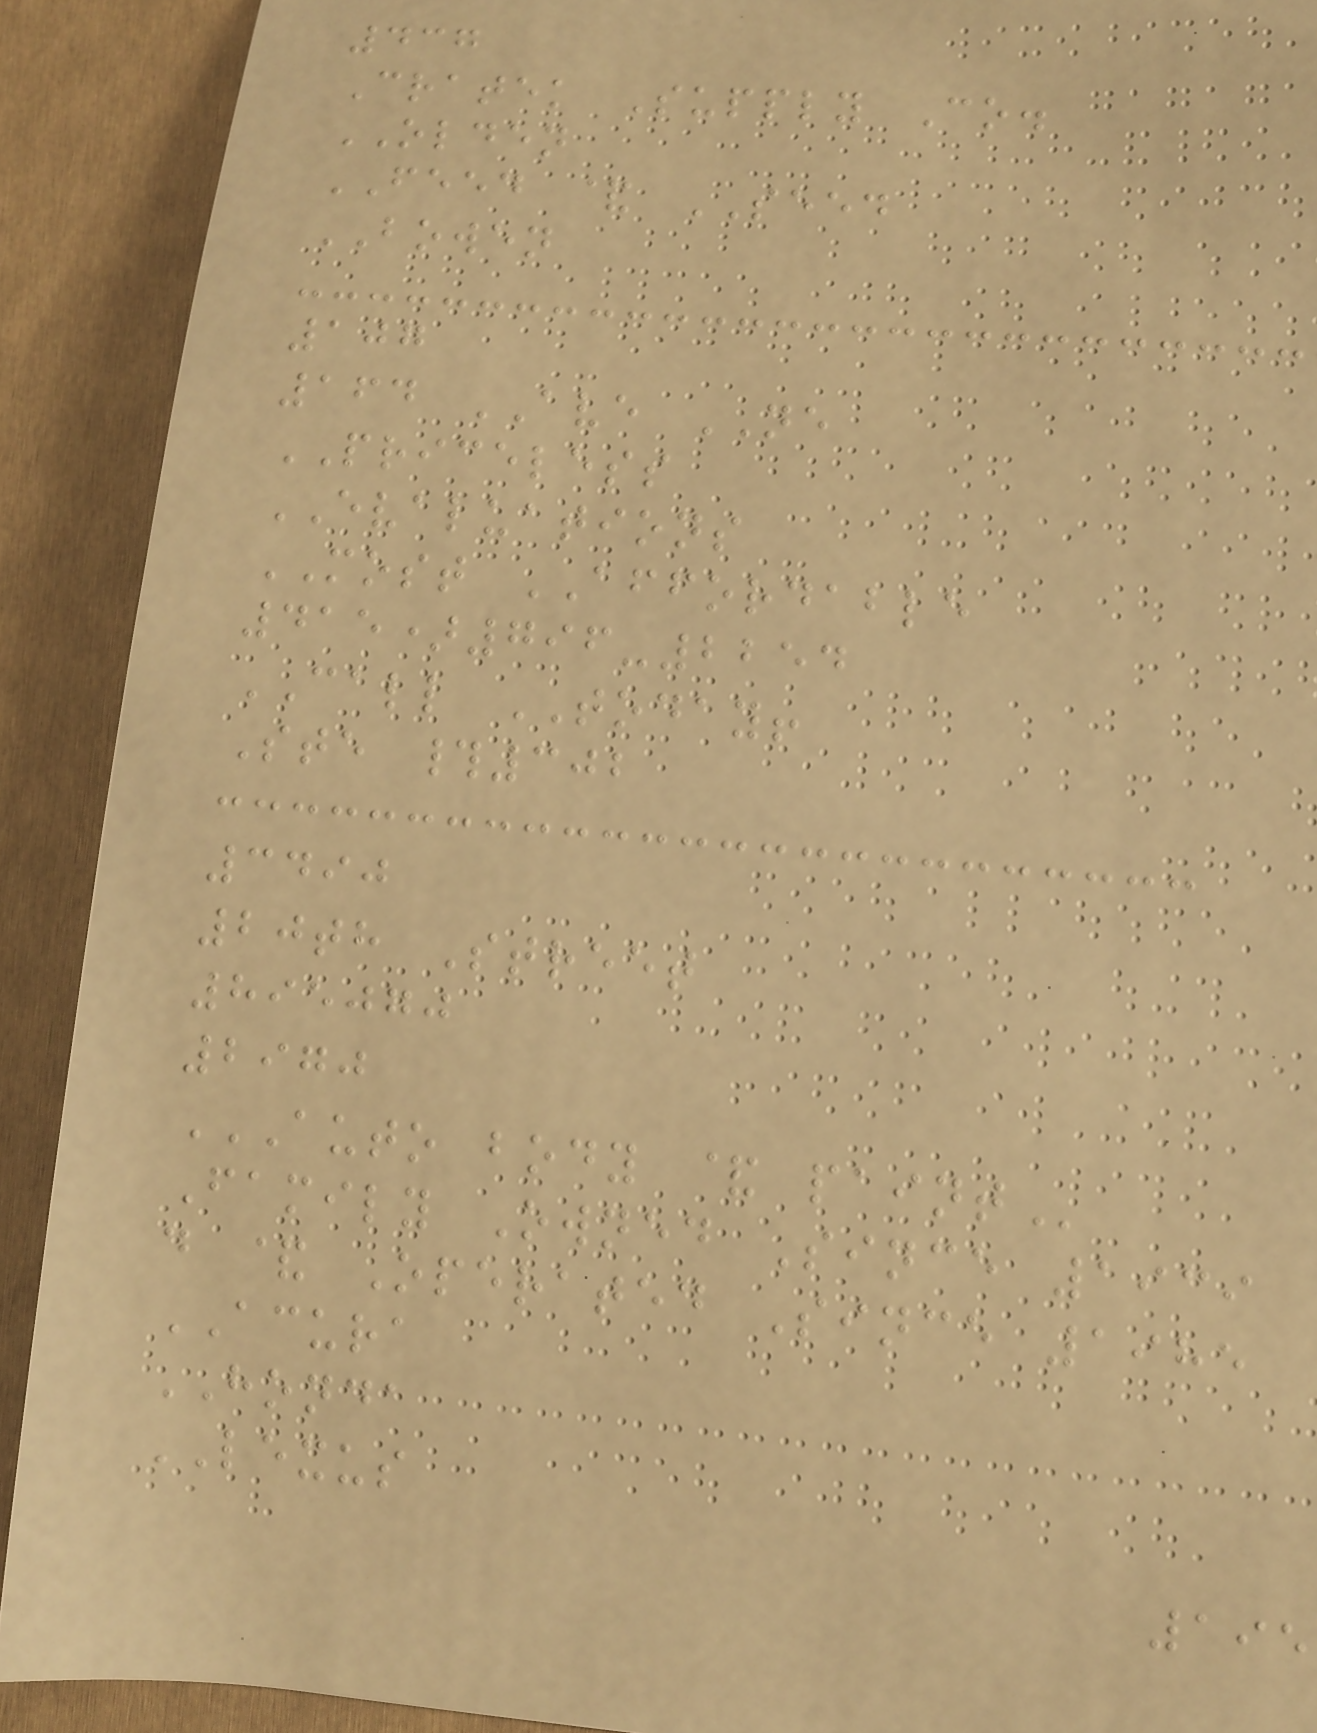437
Cratek Supply Co.
OLDEN
FEED & SEED
BOWEN
107
164 AVE NE
PRICELESS
EVALUATIONS
MOST AFFORDABLE
415)796-2254
CALL TODAY!
Ste #302
3490
20th Street
895070
2970
AUTO BODY & PAINT
Family Owned Since 1939
d & Operated Since 1985
ACURA
HONDA
LEXUS
195
